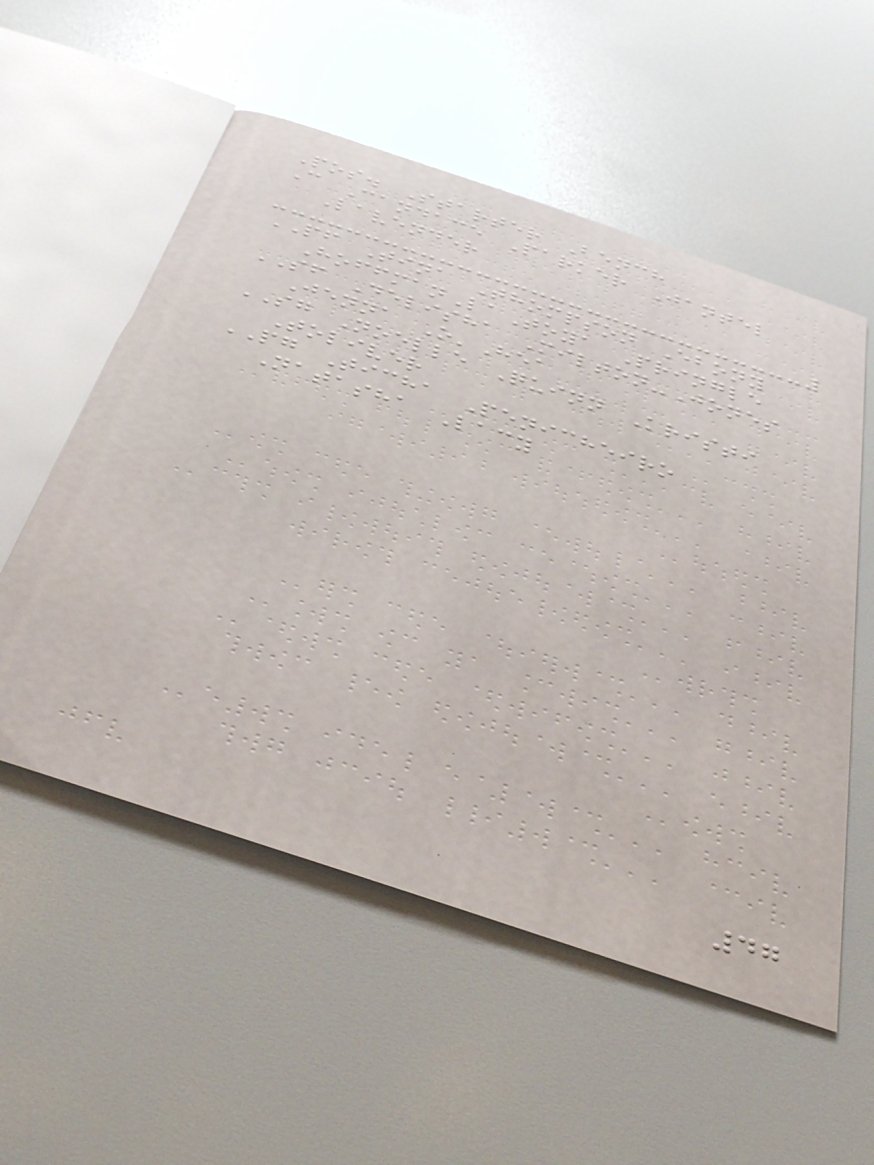Pos. Starter Bench
C Candace Parker Jantel
Lavender
PF Tina Thompson Ebony
HoffmanLaToya Pringle
SF Delisha Milton-Jones
Jenna O'Hea
SG Noelle Quinn Kristi
Toliver
PG Ticha Penicheiro
Natasha Lacy
47
